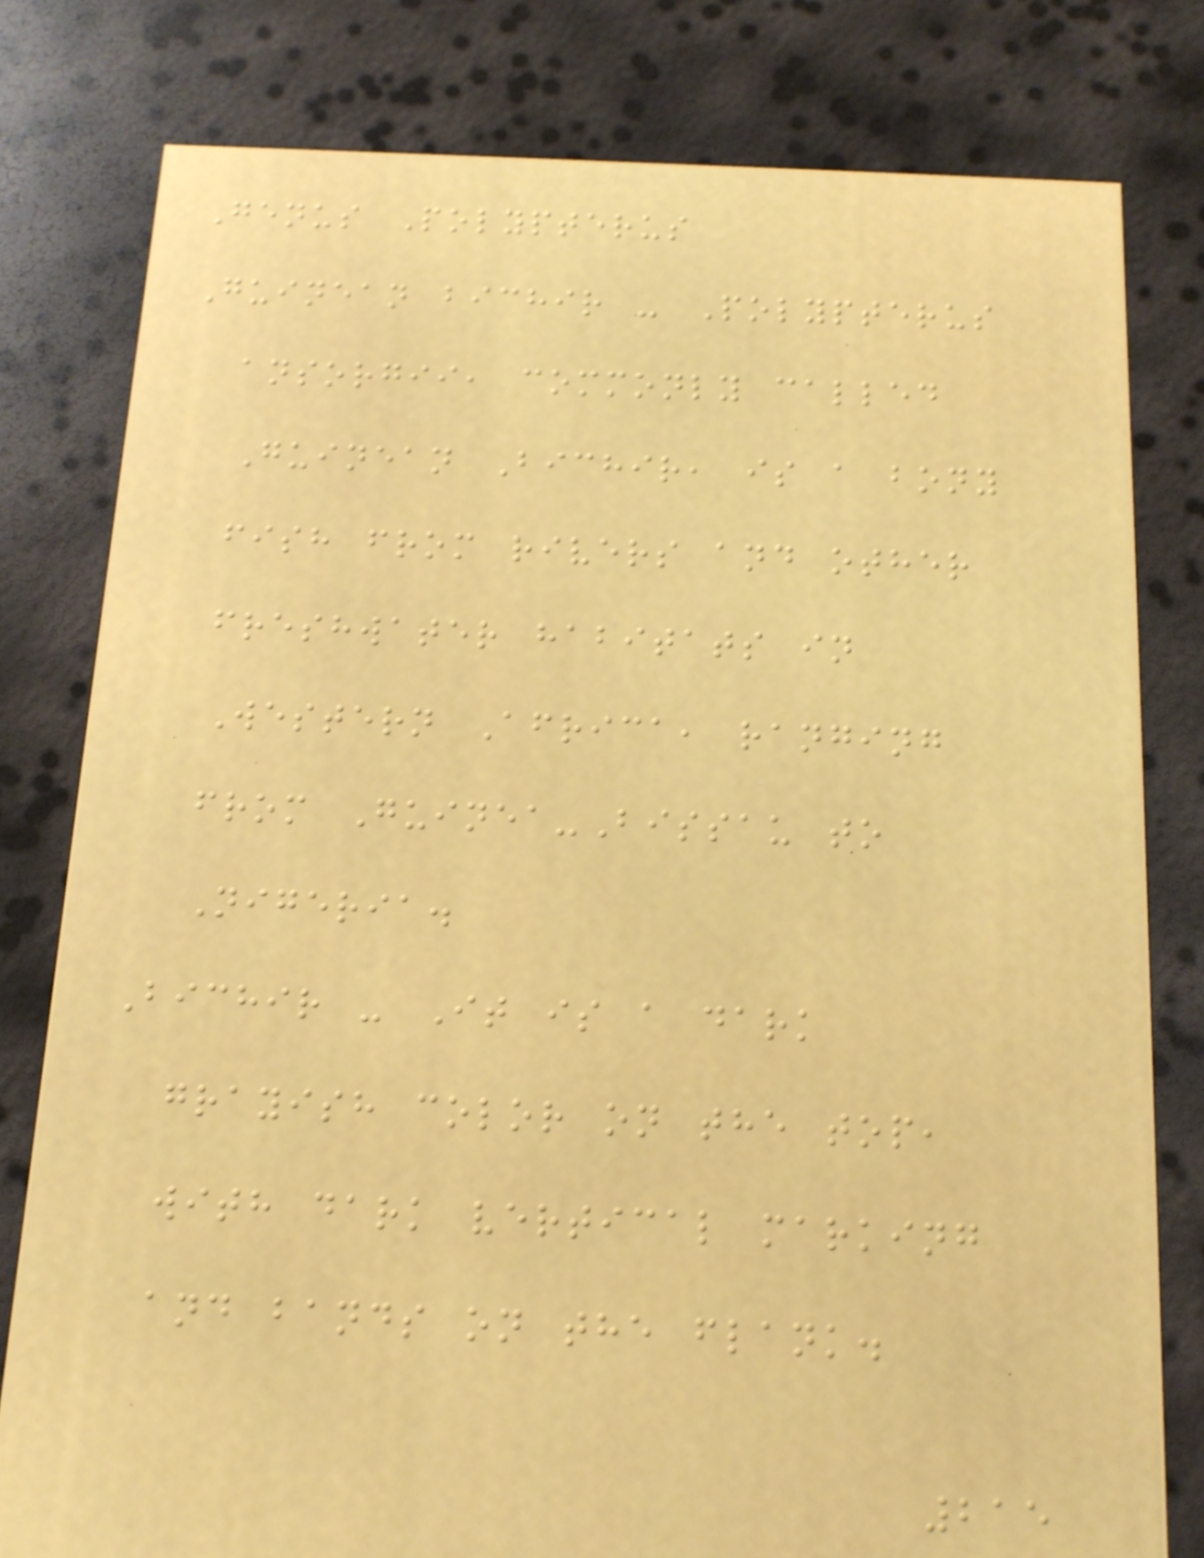Genus Polypterus
Guinean bichir - Polypterus
ansorgii, commonly called
Guinean Bichir, is a bony
fish from rivers and other
freshwater habitats in
Western Africa, ranging
from Guinea-Bissau to
Nigeria.
Bichir - It is a dark
grayish color on the top,
with dark vertical marking
and bands on the flank.
215
